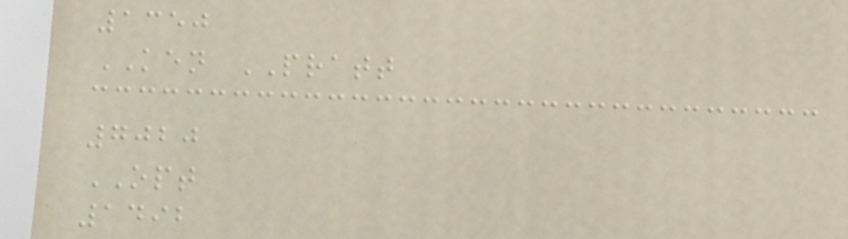1350
KEN PRATT
7020
OPT
1492
